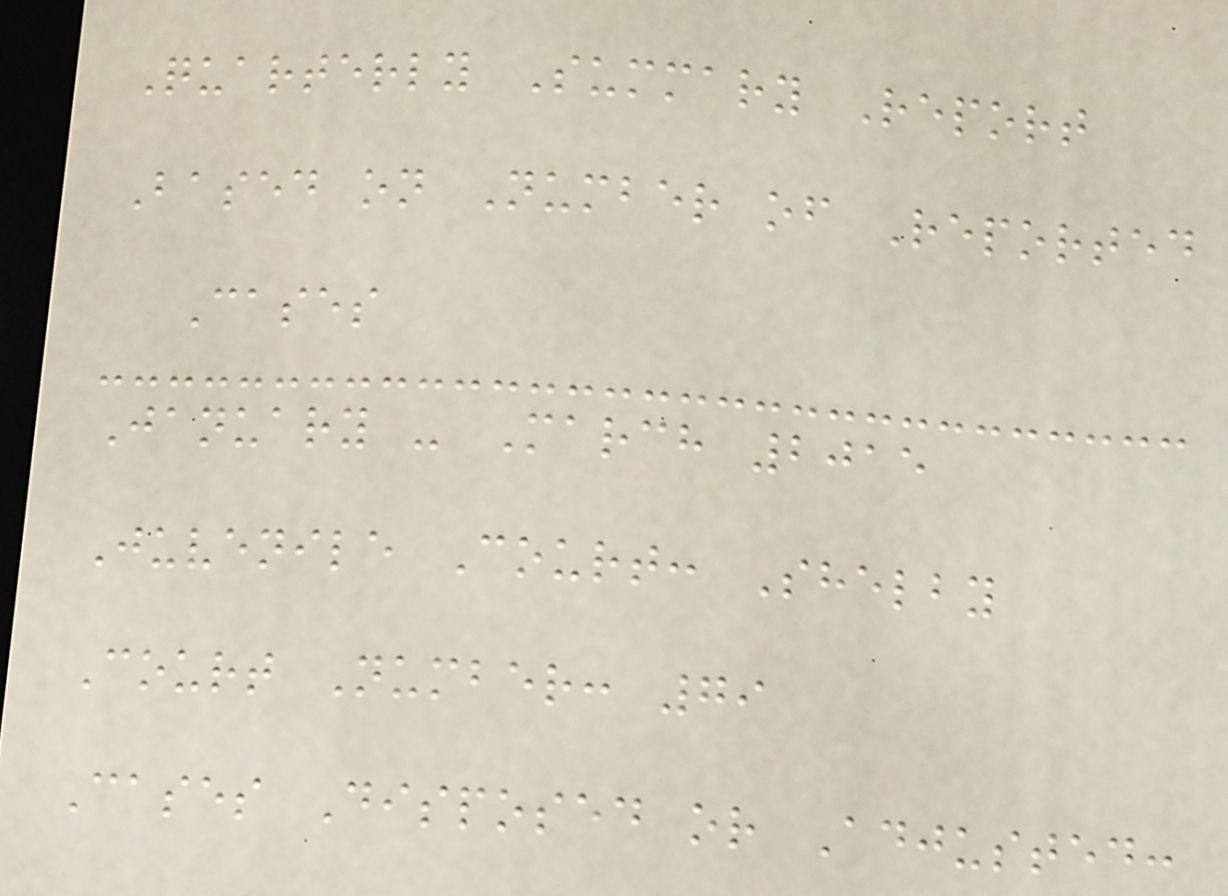Quarterly Summary Report
Based on Number of Reported
Cases
January - March 2015
Juvenile Court: Shelby
Court Number: 79
Cases Disposed or Adjusted:
